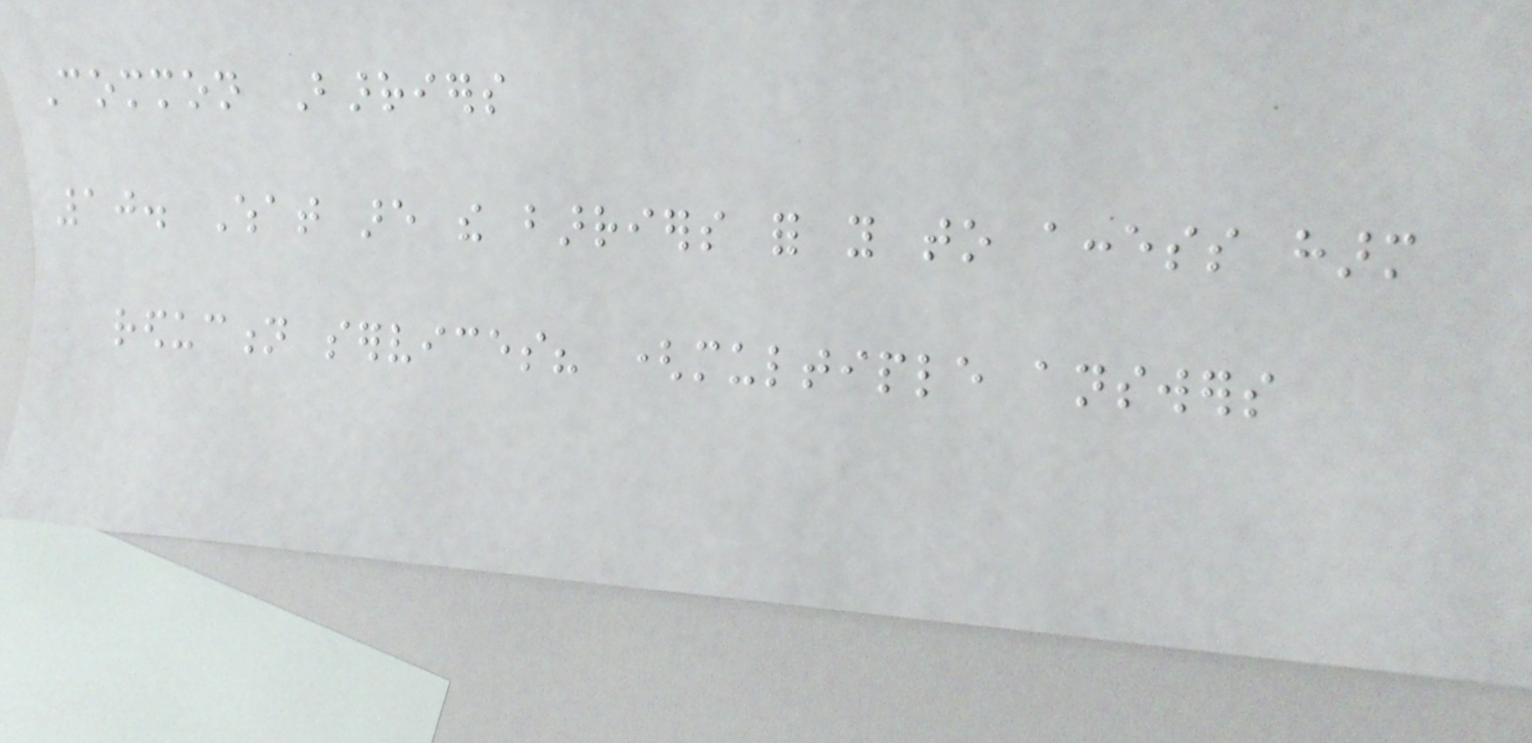Common Barriers
10. What are the barriers for you to access harm
reduction services? (multiple answers
